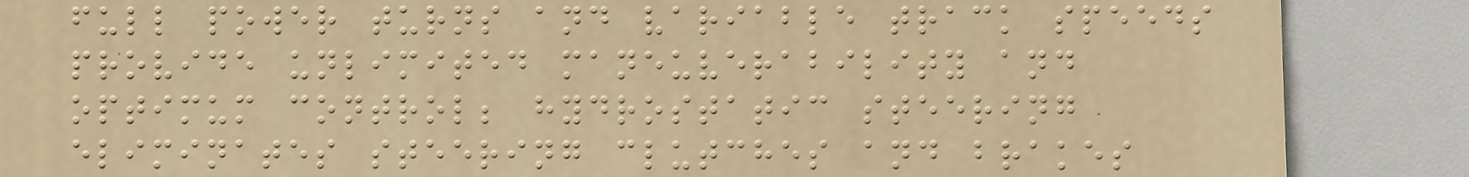full power turns and variable track speeds
provide unlimited maneuverability and
optimum control; hydrostatic steering
eliminates steering clutches and brakes
